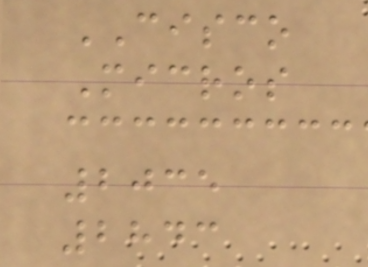CISCO
Micros
2035
2843
